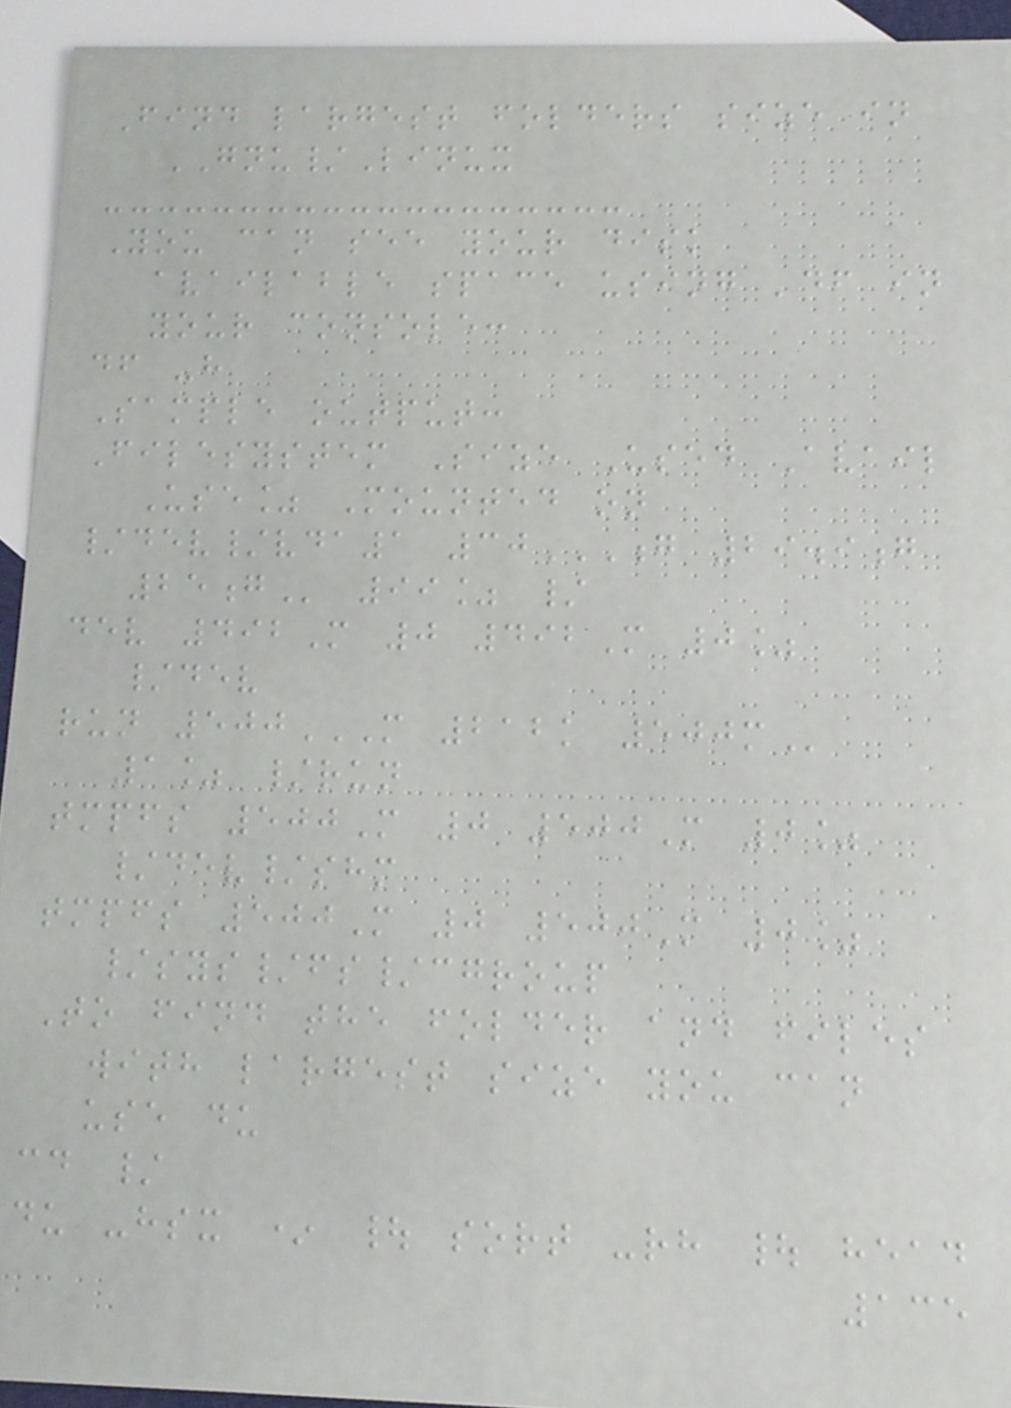Find largest folders size in
GNU/Linux
You can see your disk
available space using 'df in
your console:
df -h
Sample output:
Filesystem Size Used Avail
Use% Mounted on
/dev/vda1 30G 29.9G
25G 99% /
dev 492M 0 492M 0%
/dev
run 500M 212K 500M
1% /run
tmpfs 500M 0 500M 0%
/dev/shm
tmpfs 500M 0 500M 0%
/sys/fs/cgroup
To find the folder and files
with largest size you can
use du
cd /
du -hsx * | sort -rh | head
135
